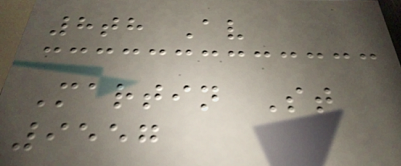8th Av
Martin St
9557
